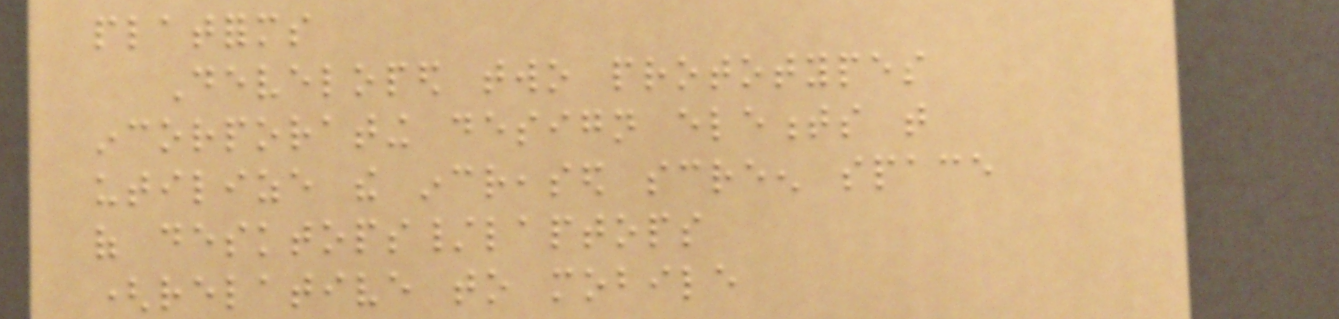platforms
Developed two prototypes
incorporating design elements that
utilize the increased screen space
of desktops/laptops
(relative to mobile
